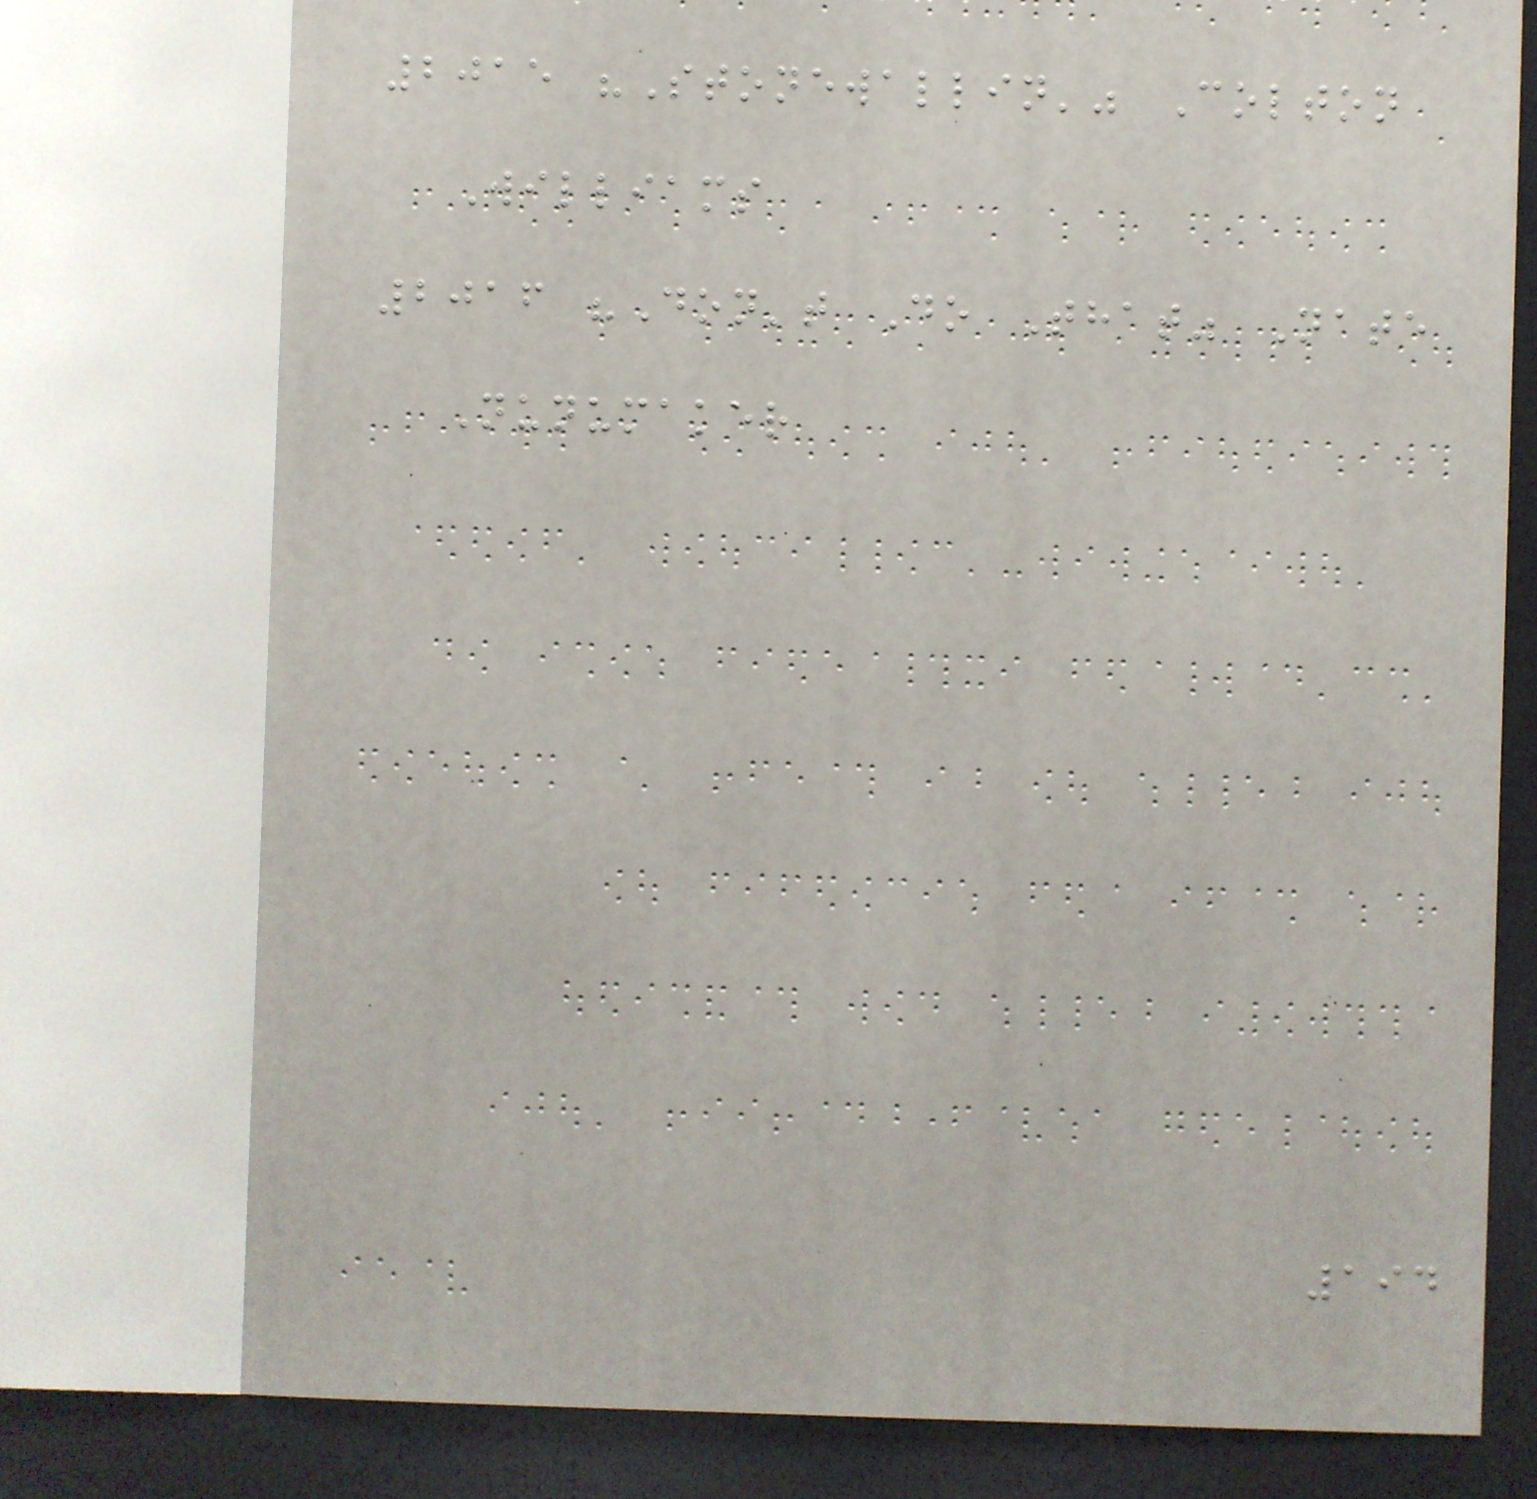2015 "Stonewallin'" Colton
Williams
2016 "Don't Do That" Nate
Nunumaker
194
